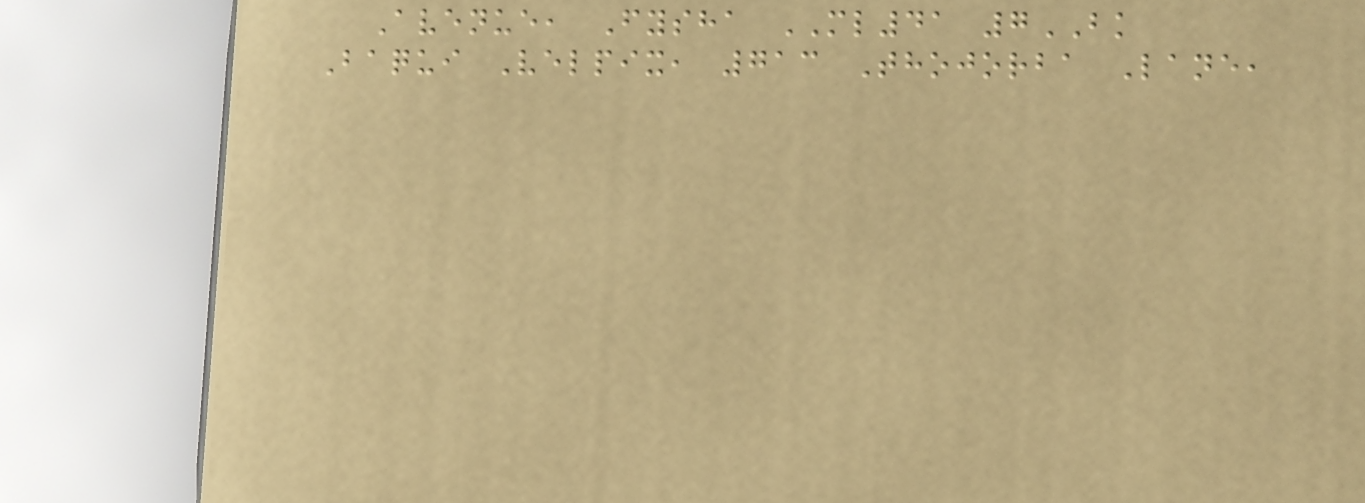Avenue, Fysha ML41 7BK
Baqui Velpix, 713 Thojorba Lane,
